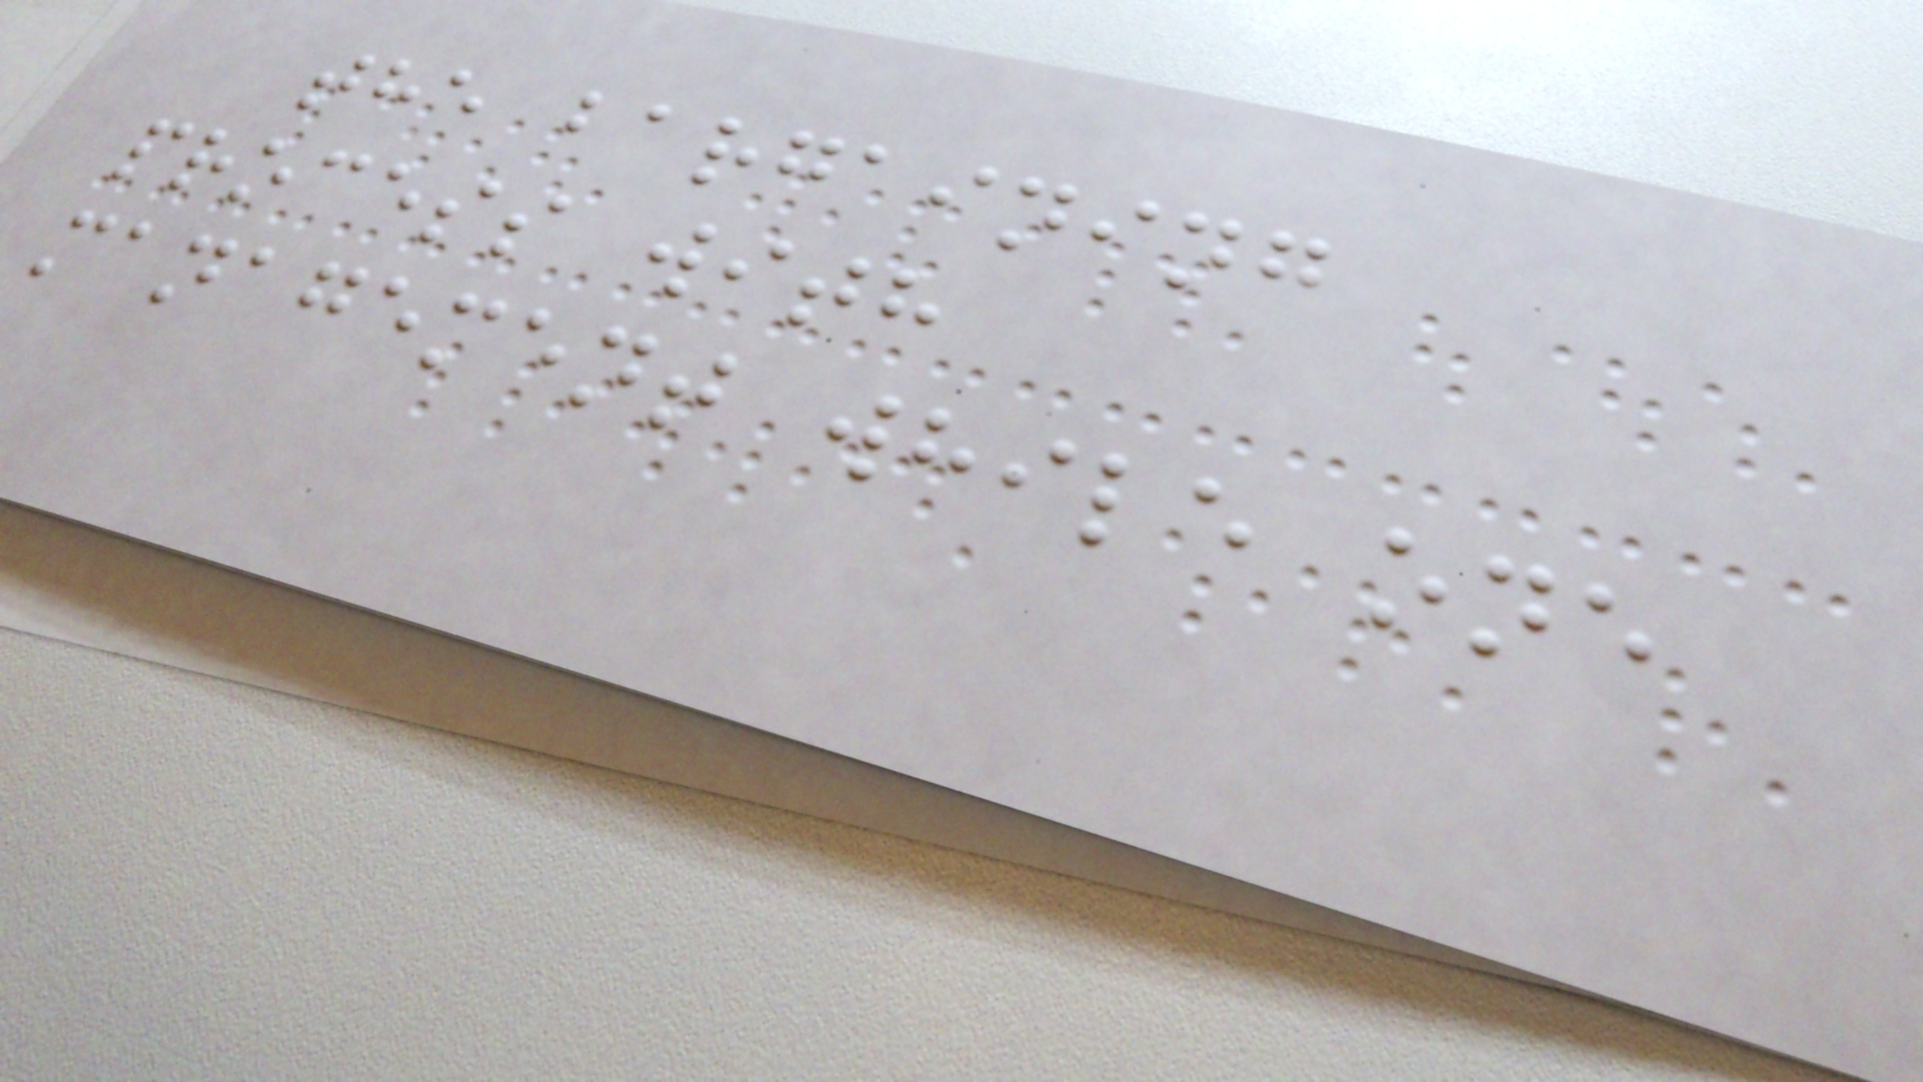the bargaining
process with
management while one
